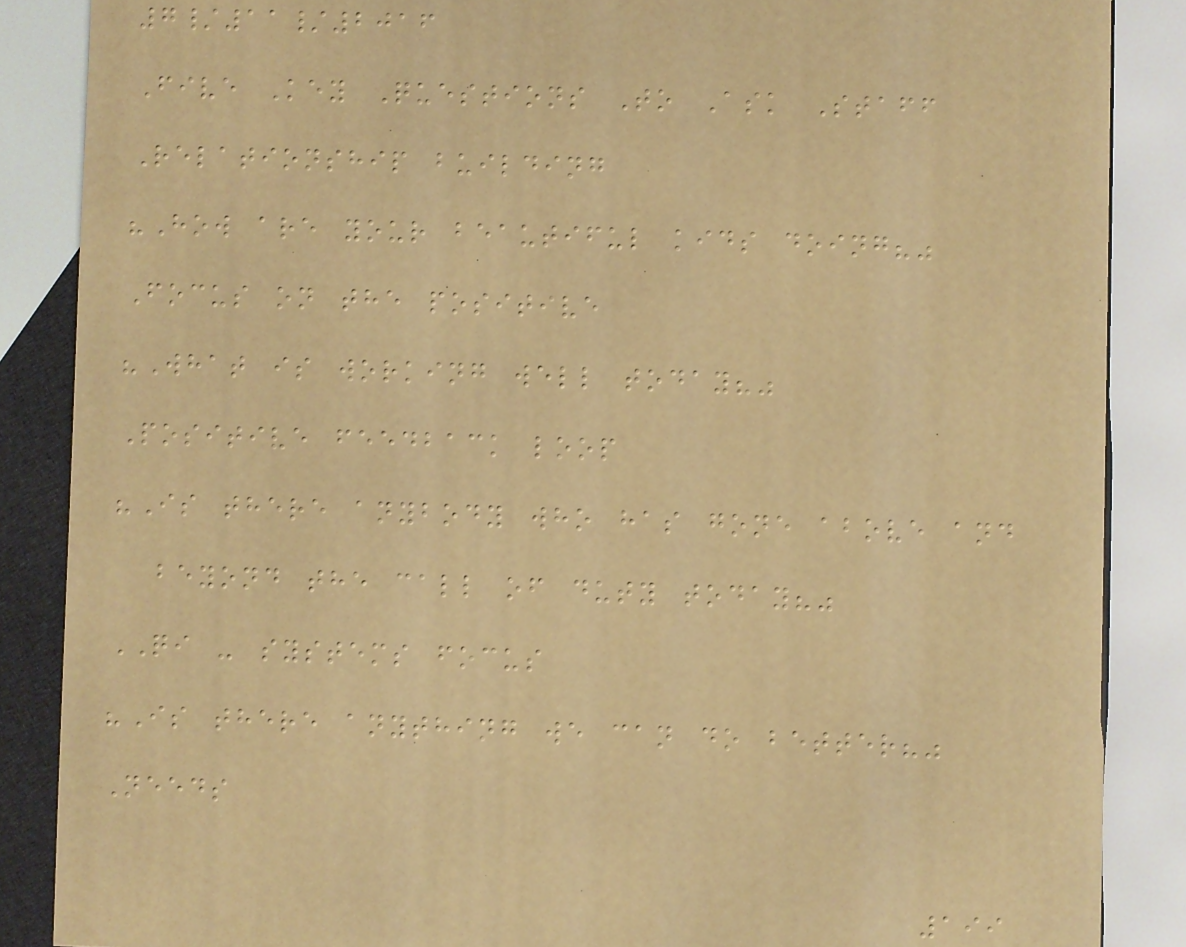7/11/2016
Five Key Questions To Ask Staff
Relationship building
"How are your beautiful kids doing?"
Focus on the positive
"What is working well today?"
Positive feedback loop
"Is there anybody who has gone above and
beyond the call of duty today?"
QI - systems focus
"Is there anything we can do better?"
Needs
199
